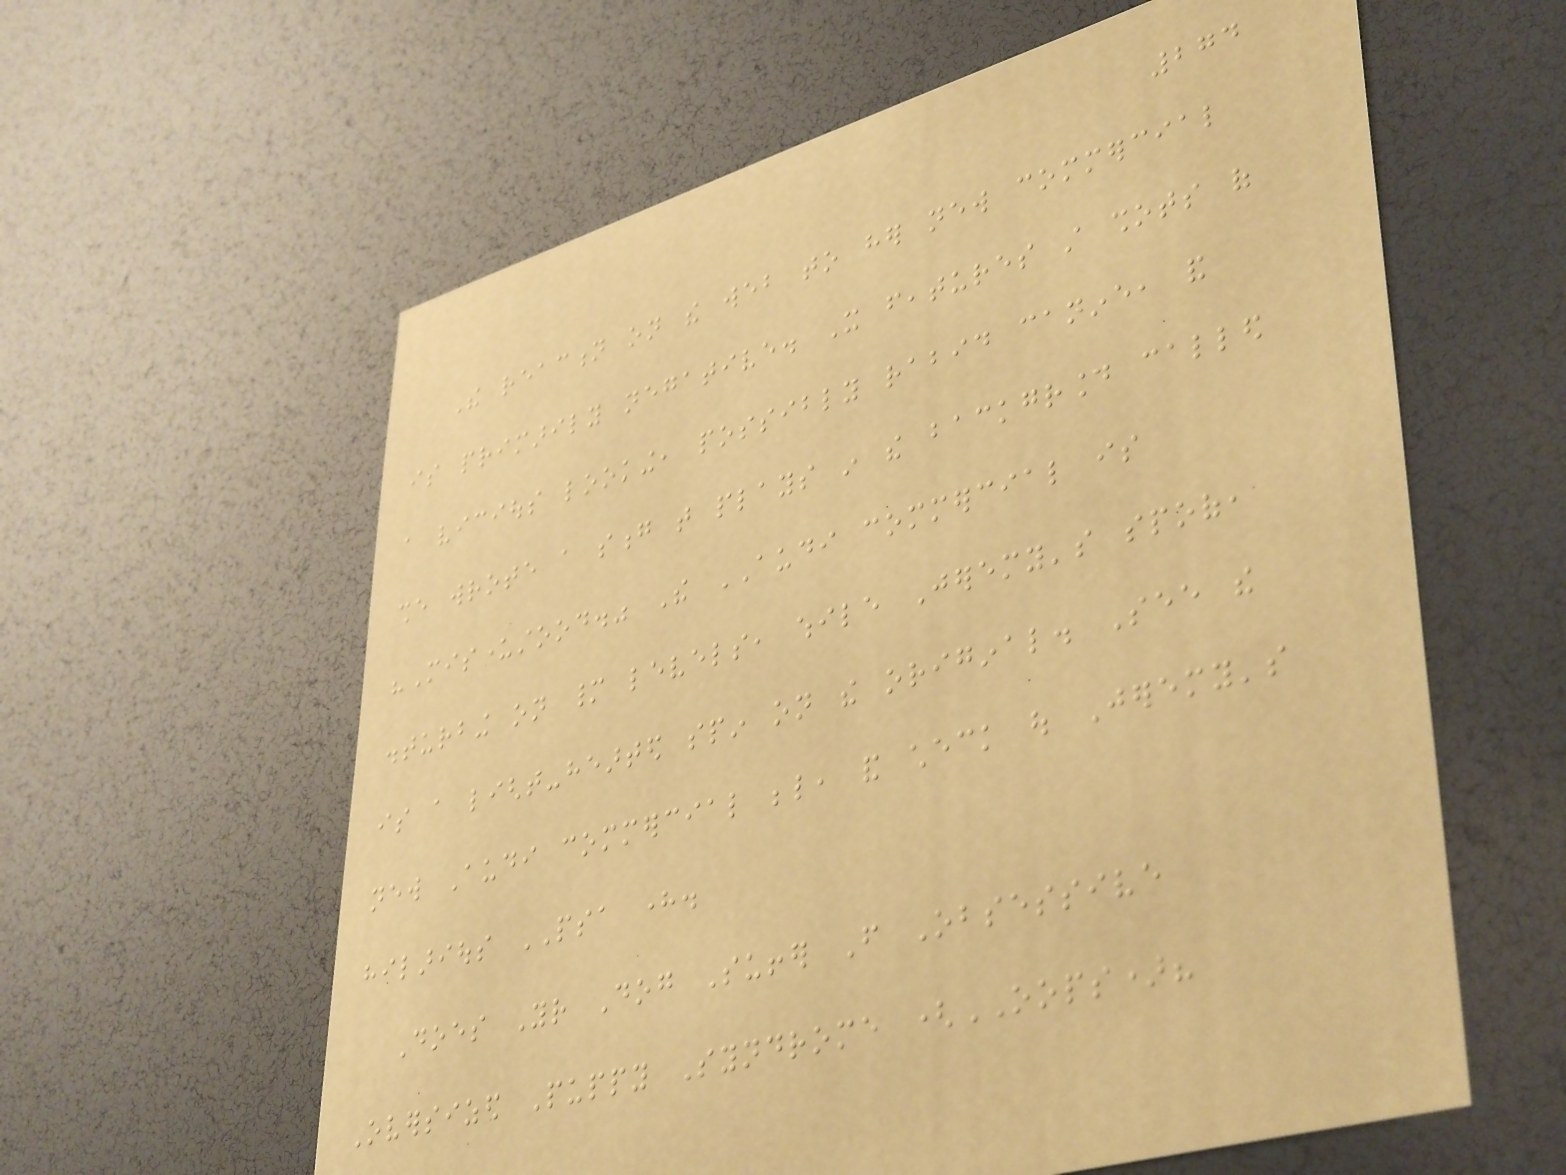274
The reaction on the web to her new commercial
is primarily negative. It features still shots of
a vicious looking, possibly rabid canine, and
she wrote a song that plays in the background called
"Misunderstood." The AUDI commercial is
disturbing on many levels, while Jeremy's spoof,
is a light-hearted spin on the original. See the
new Audi commercial below, and check out Jeremy's
hilarious PSA here.
Does Your Dog Suffer From Obsessive
Oversized Puppy Syndrome (OOPS)?
